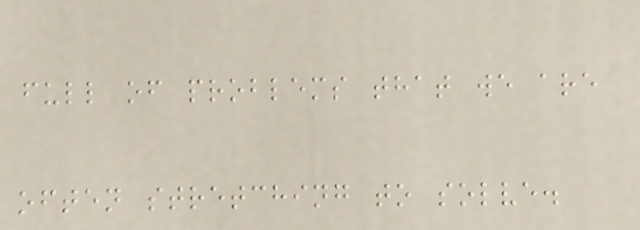full of problems that we are
often stretching to solve.
